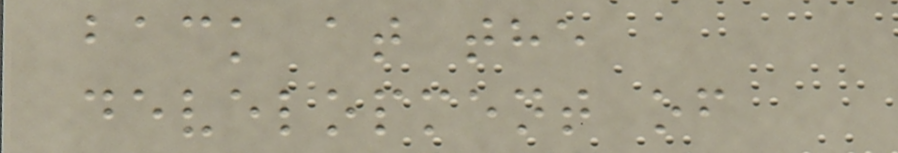back at the
development of
